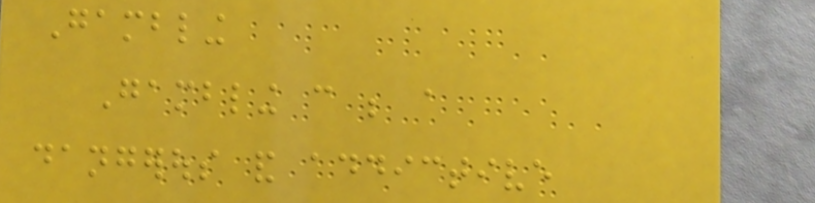Gambling
Gambling can be a
dangerous and addictive
